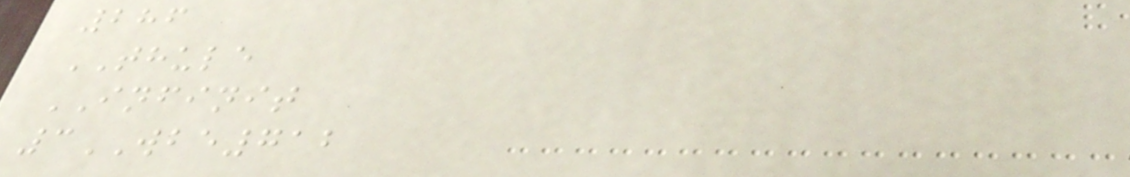286
THULE
INFINIT
3WBE712
